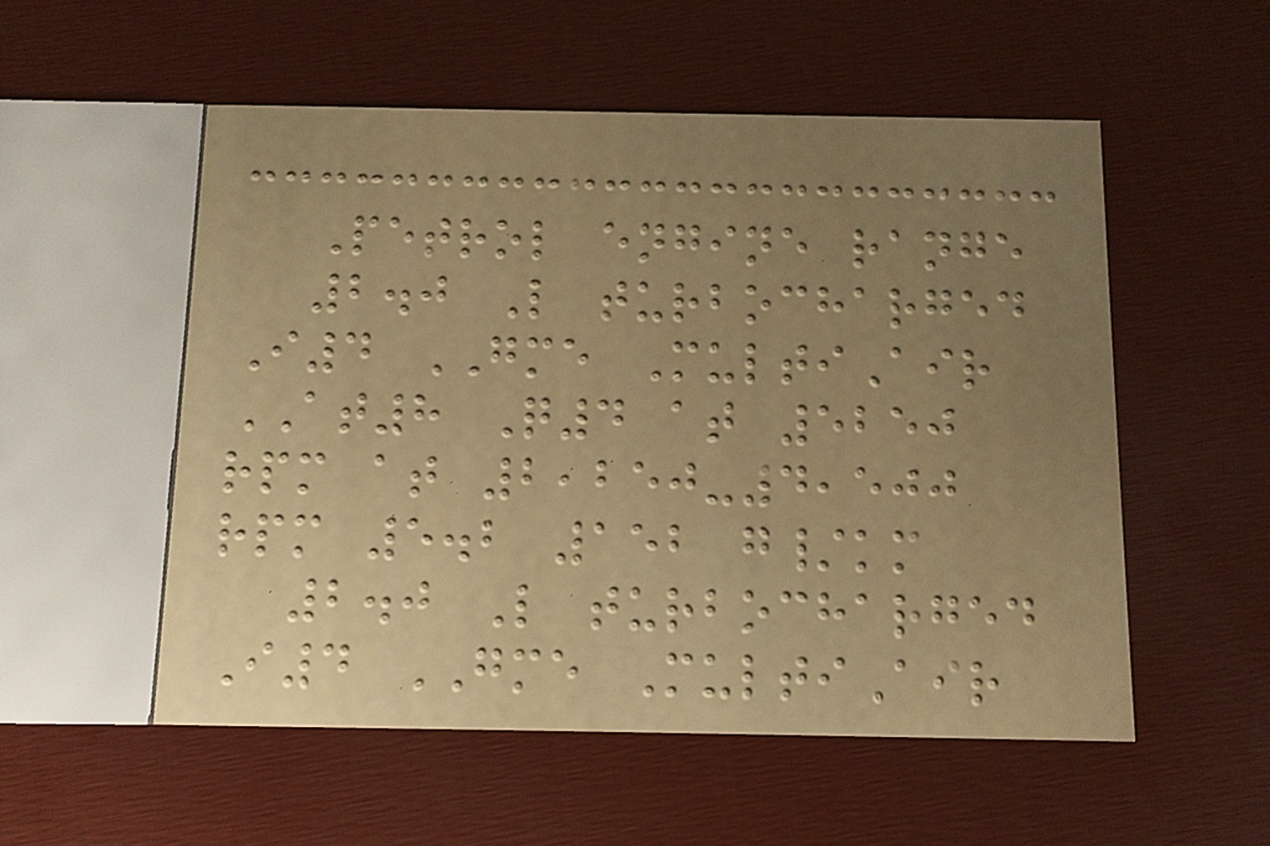Petrol engine range
2.0 L turbocharged
I4 GME MultiAir
AT8 Q4 at 5250
rpm at 2,250-4,500
rpm 5.2 152 g/km
2.0 L turbocharged
I4 GME MultiAir
